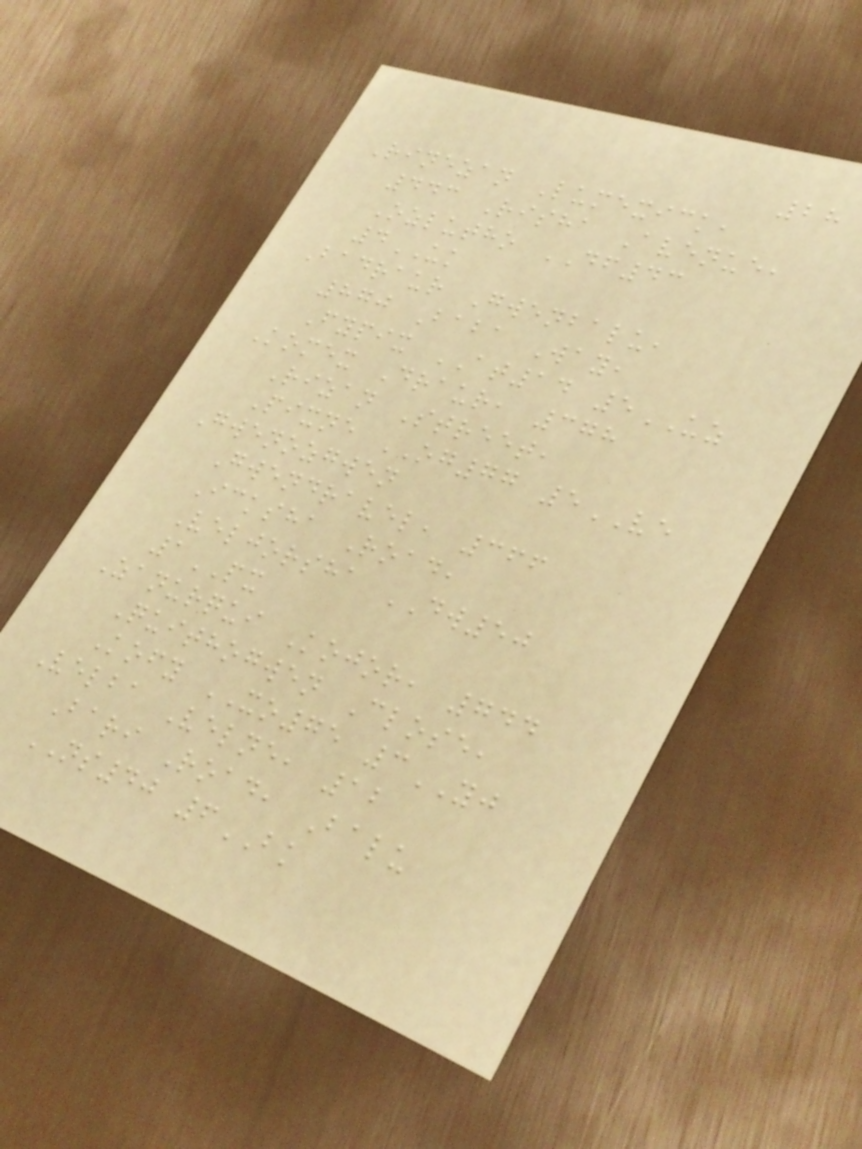28
Rinezan Lumexick,
443 Risha Avenue,
Ozlutho DF43
4UK
Badraur Gwenbalu,
870 Baba Way,
Fypix AT14 5UZ
Komex Draur, 378
Rizan Street,
Pixne OG77 5VE
Gwenozgwen
Gwendravel, 366
Icksha Road,
Veljorsha DW50
1PX
Zanurqui Kojor, 744
Quithogwen Close,
Kofy XO75 3YJ
Velba Velne, 12
Bari Road, Balu
NS40 6BK
